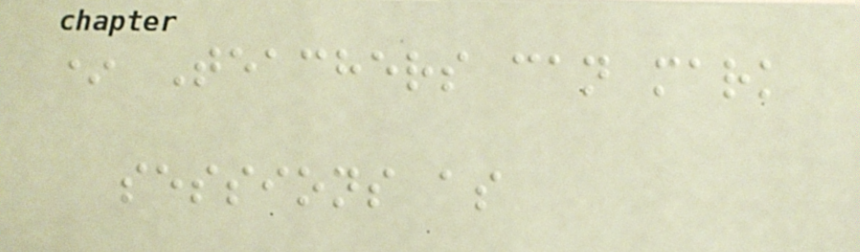* Teachers can mark
sessions as
